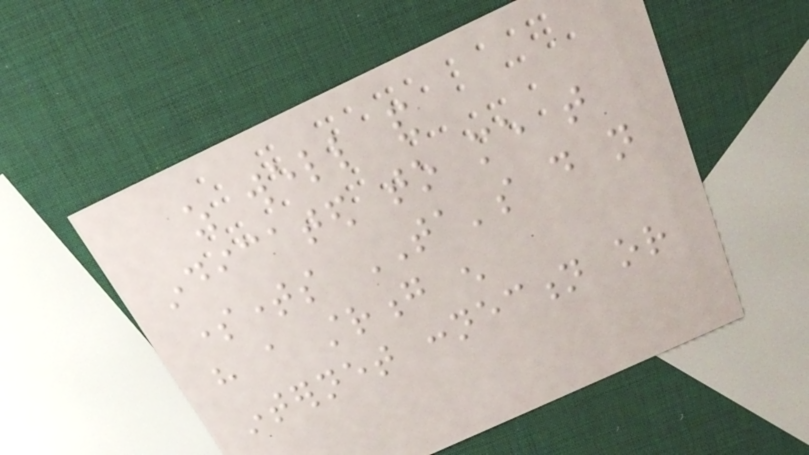as well and
indicated to me that
sometimes TA's do not
have a strong enough
internet connection or
